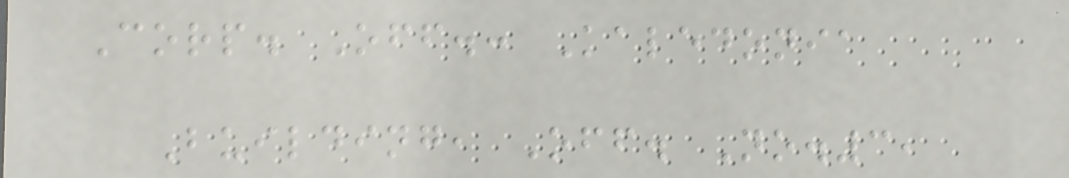Corp. Off.: Kaledonia
Building, Off. No.3,
